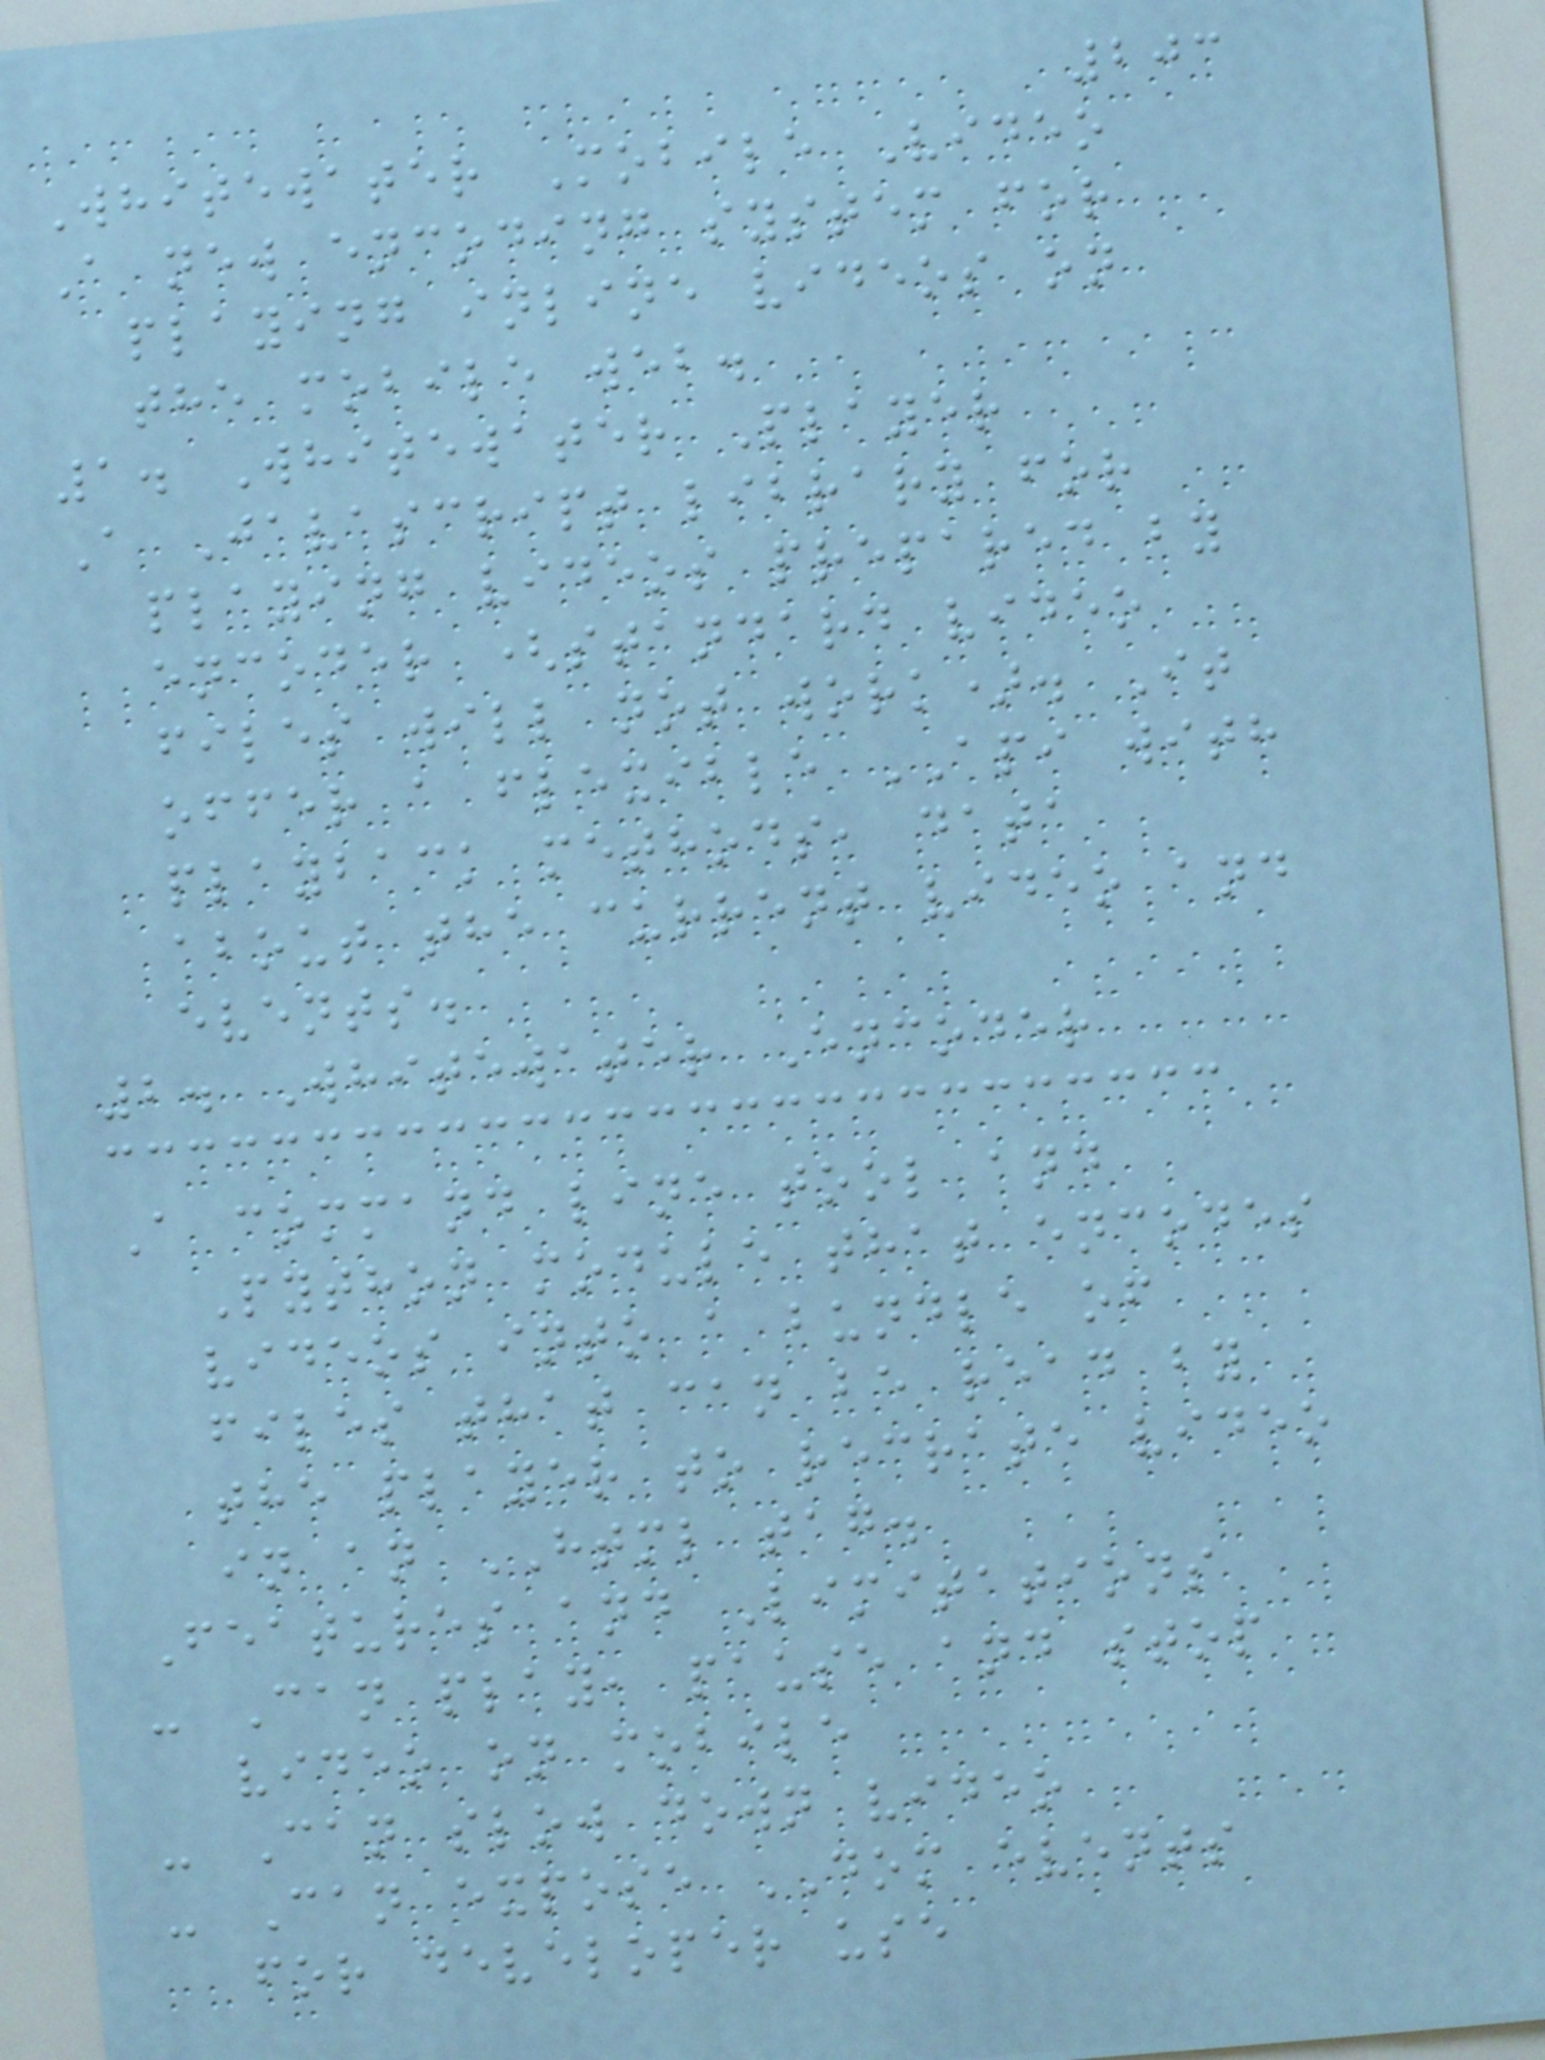203
Whitewater Mobile Video
A new encoding system for
playing inline videos on
the mobile web.
1. Whitewater Player
A Javascript library for
playing videos prepared by
encoder (standard video
files will not work). It
offer a flexible API with
playback methods, data
about the current video and
events.
2. Whitewater Encoder
A command line tool and
Python module that encodes
videos into a bundle of
files that can be read by
the player to recrate video
in an HTML tag.
Features and Limitations
- Can play, pause and stop
video on mobile
- Can slow down video
- Can expose DOM events
for developer use
